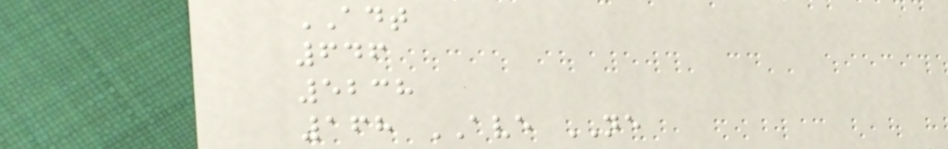ADT
646
5238
168 AVE NE
